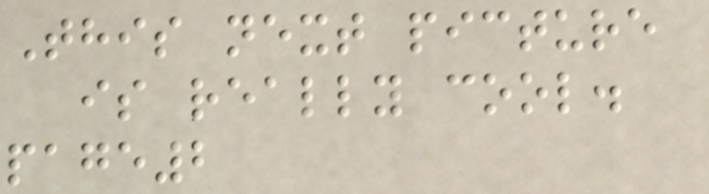This next picture
is really cool.
page2
